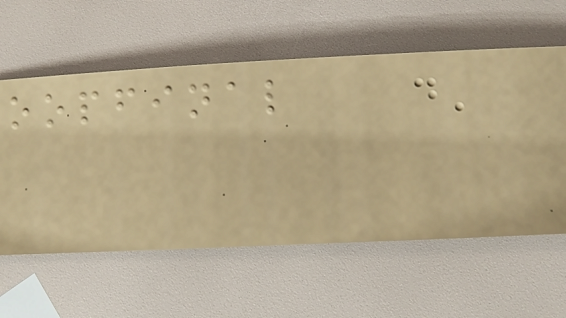oopfinal
